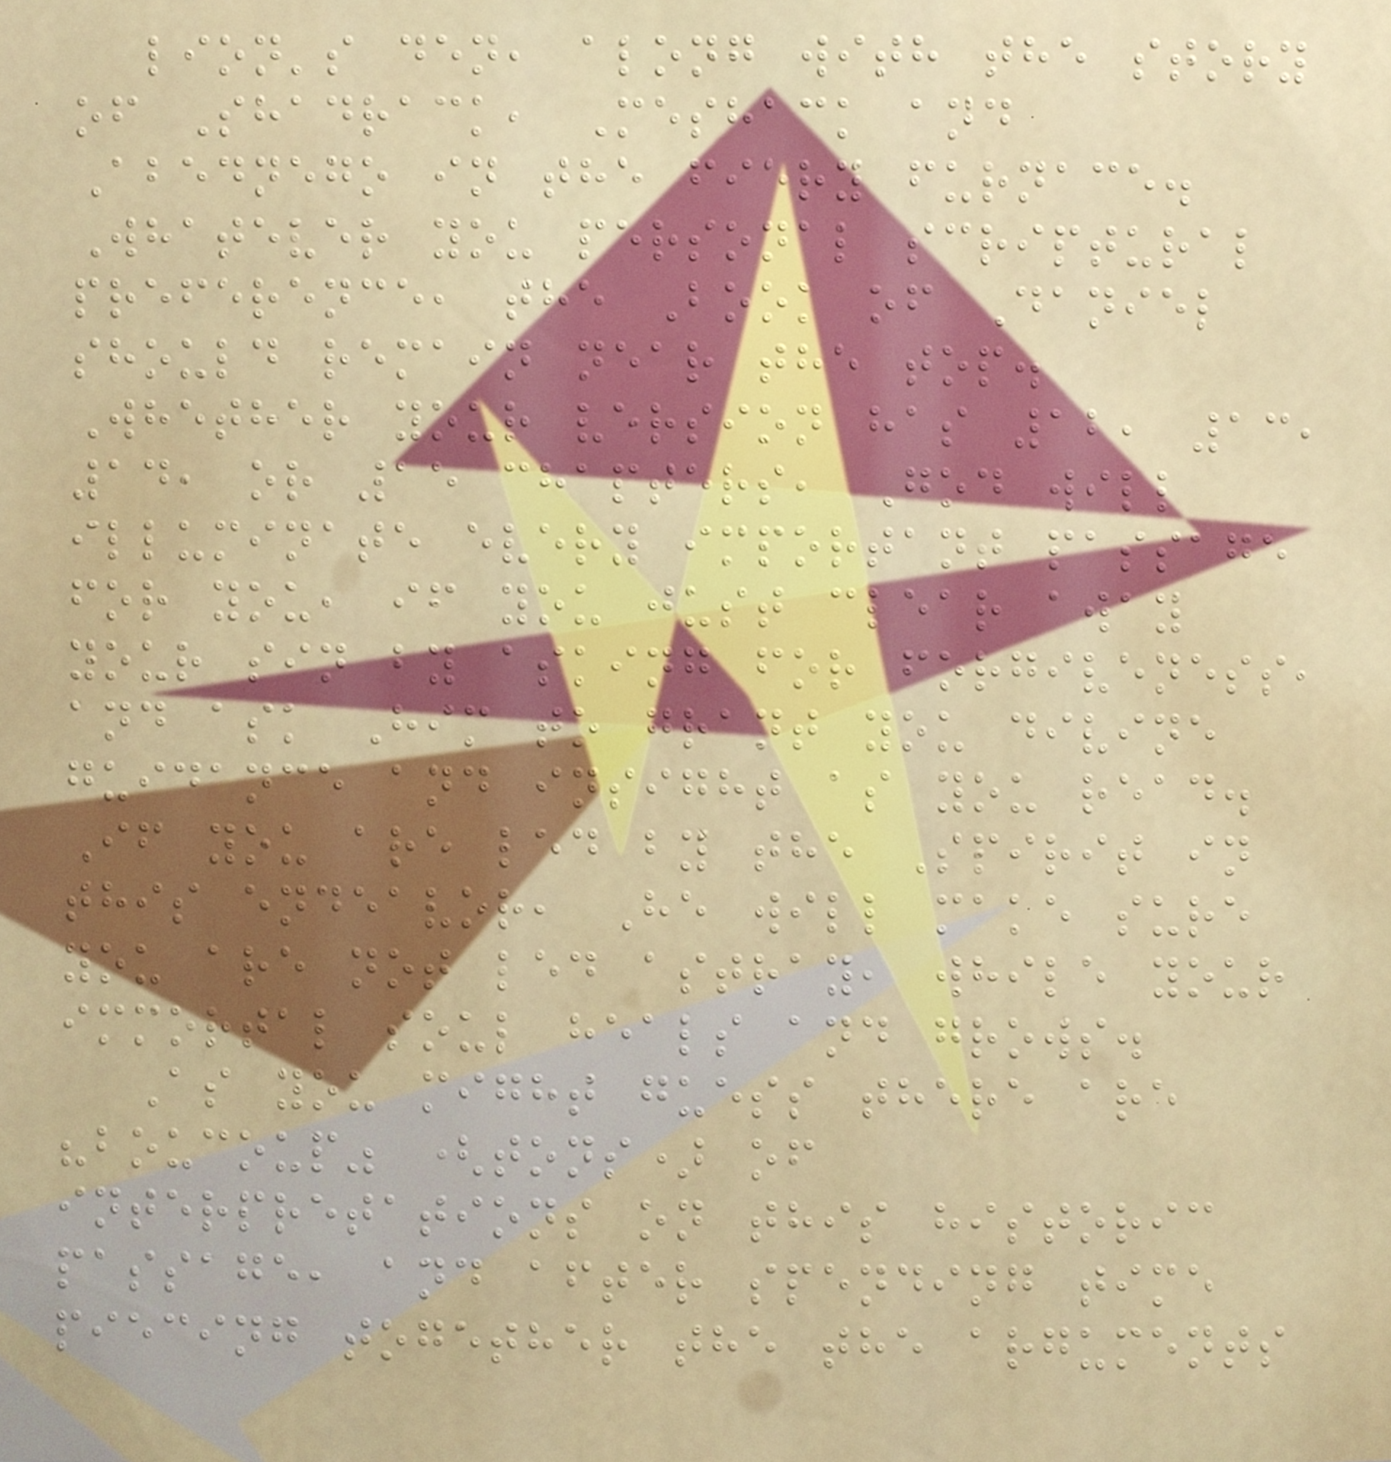lion's den, along with the story
of Shadrack, Meshack and
Abednego in the fiery furnace.
Whatever you personal scriptural
preference, the Book of Daniel
should remain near the top.
Whether your version has 12, 13,
14, or 15 chapters, God will
illuminate every important passage
for you, if you just clear away
your sin by asking for forgiveness,
and ask Him to grant you divine
guidance and insight as you read.
If you are led by the Spirit in
this endeavor, He will make sure
you are not led astray, while your
immortal soul heals and grows.
As you might guess there are
"boucoup" (tons) of
interpretations on this historic
passage, and after spending time
piecing together the the arguments
